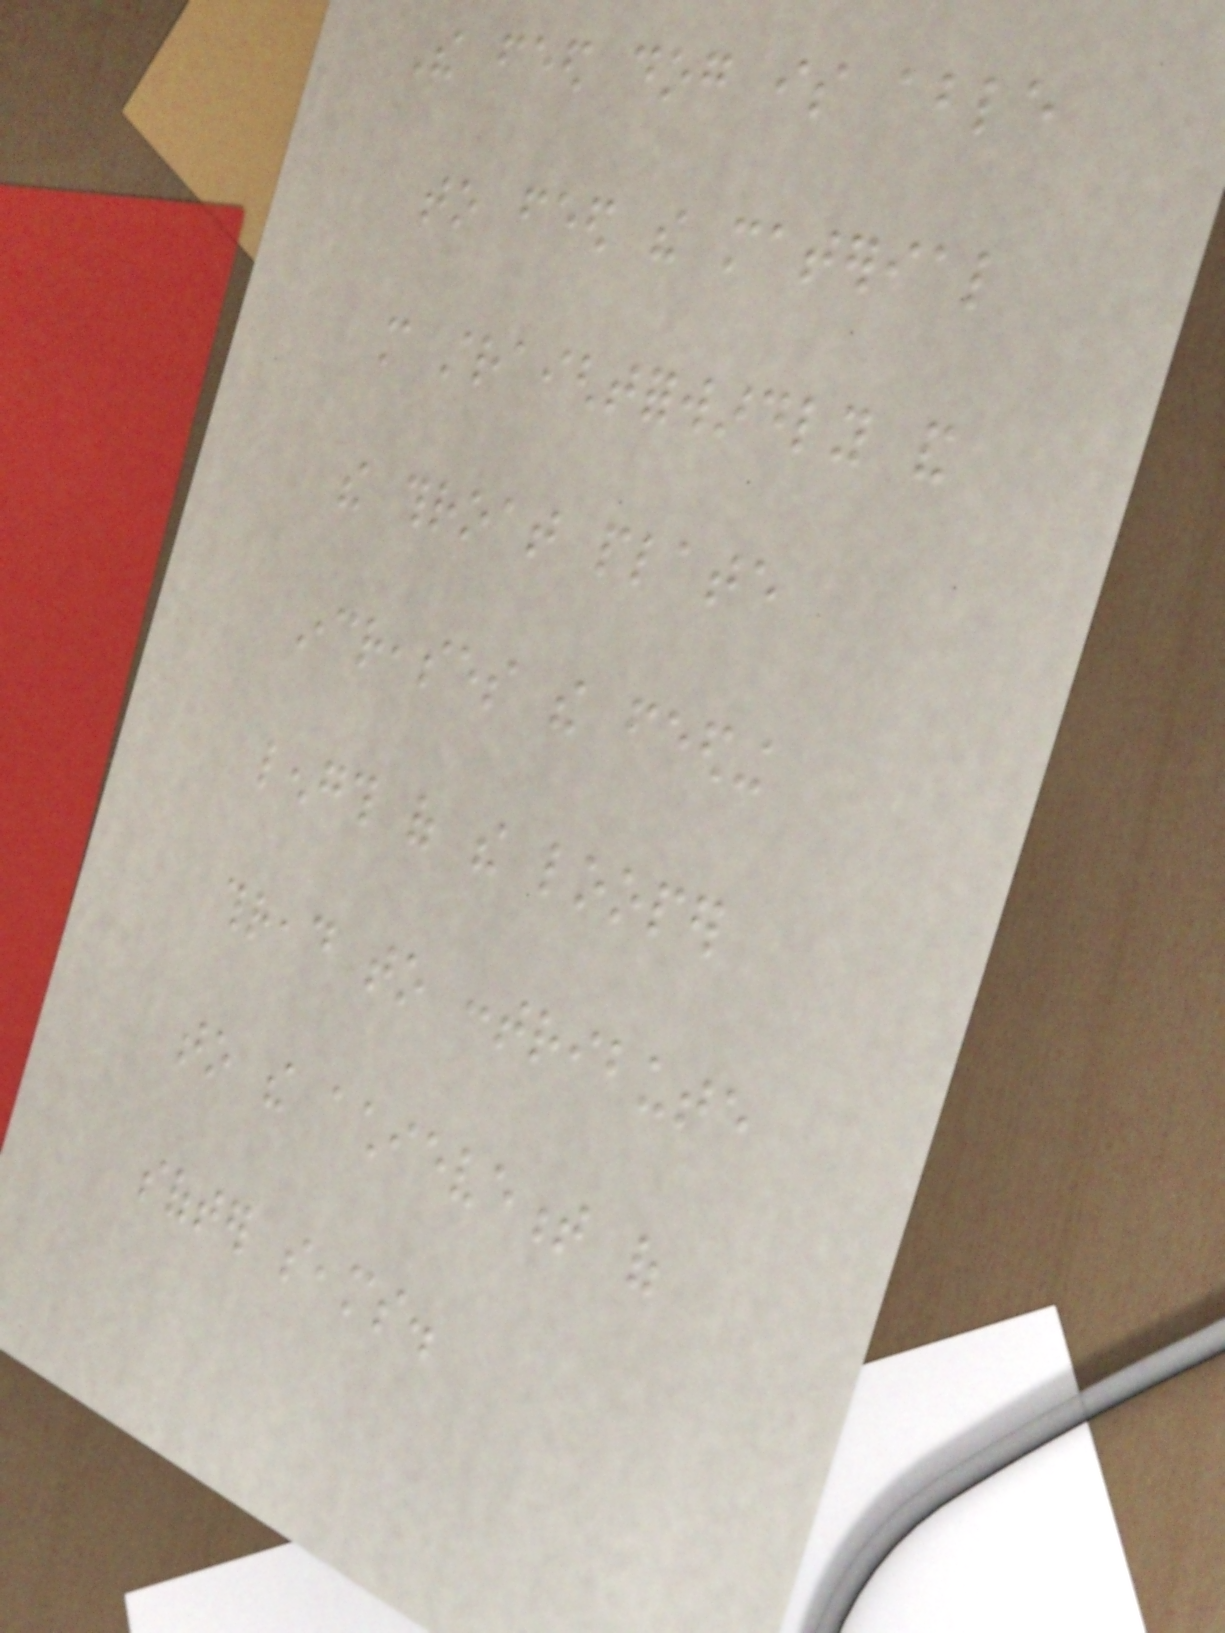The feed dog is able
to feed the material
more straightforwardly and
the throat plate
increases the feeding
length of the looper
thread to contribute
to the achievement of
softer seams.
